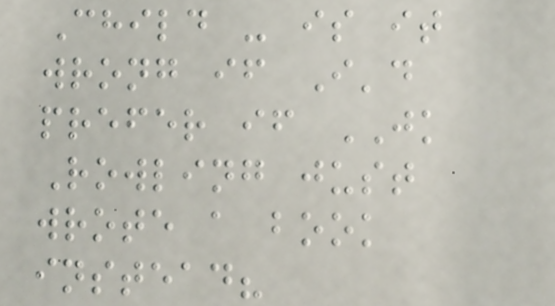Child - is it
wrong if I'd
prefer if JK
Rowling just
wrote a book
instead?
